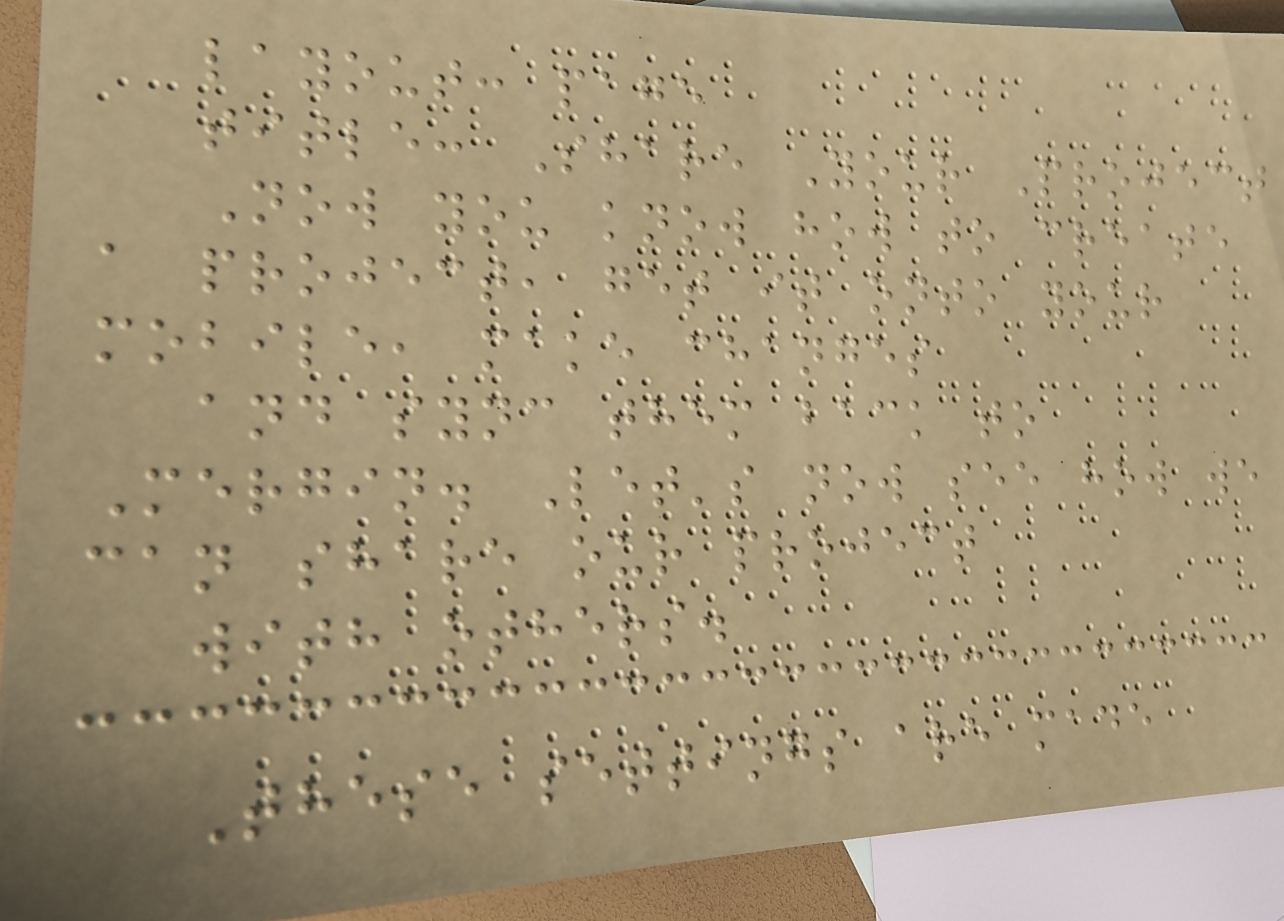layout: page
title: Share Your Project
Now you know how to create
a project, get it onto your
mobile, make changes
and sync them back to
Mergin. Let's now see how we
can share our project
with others.
These settings are made
